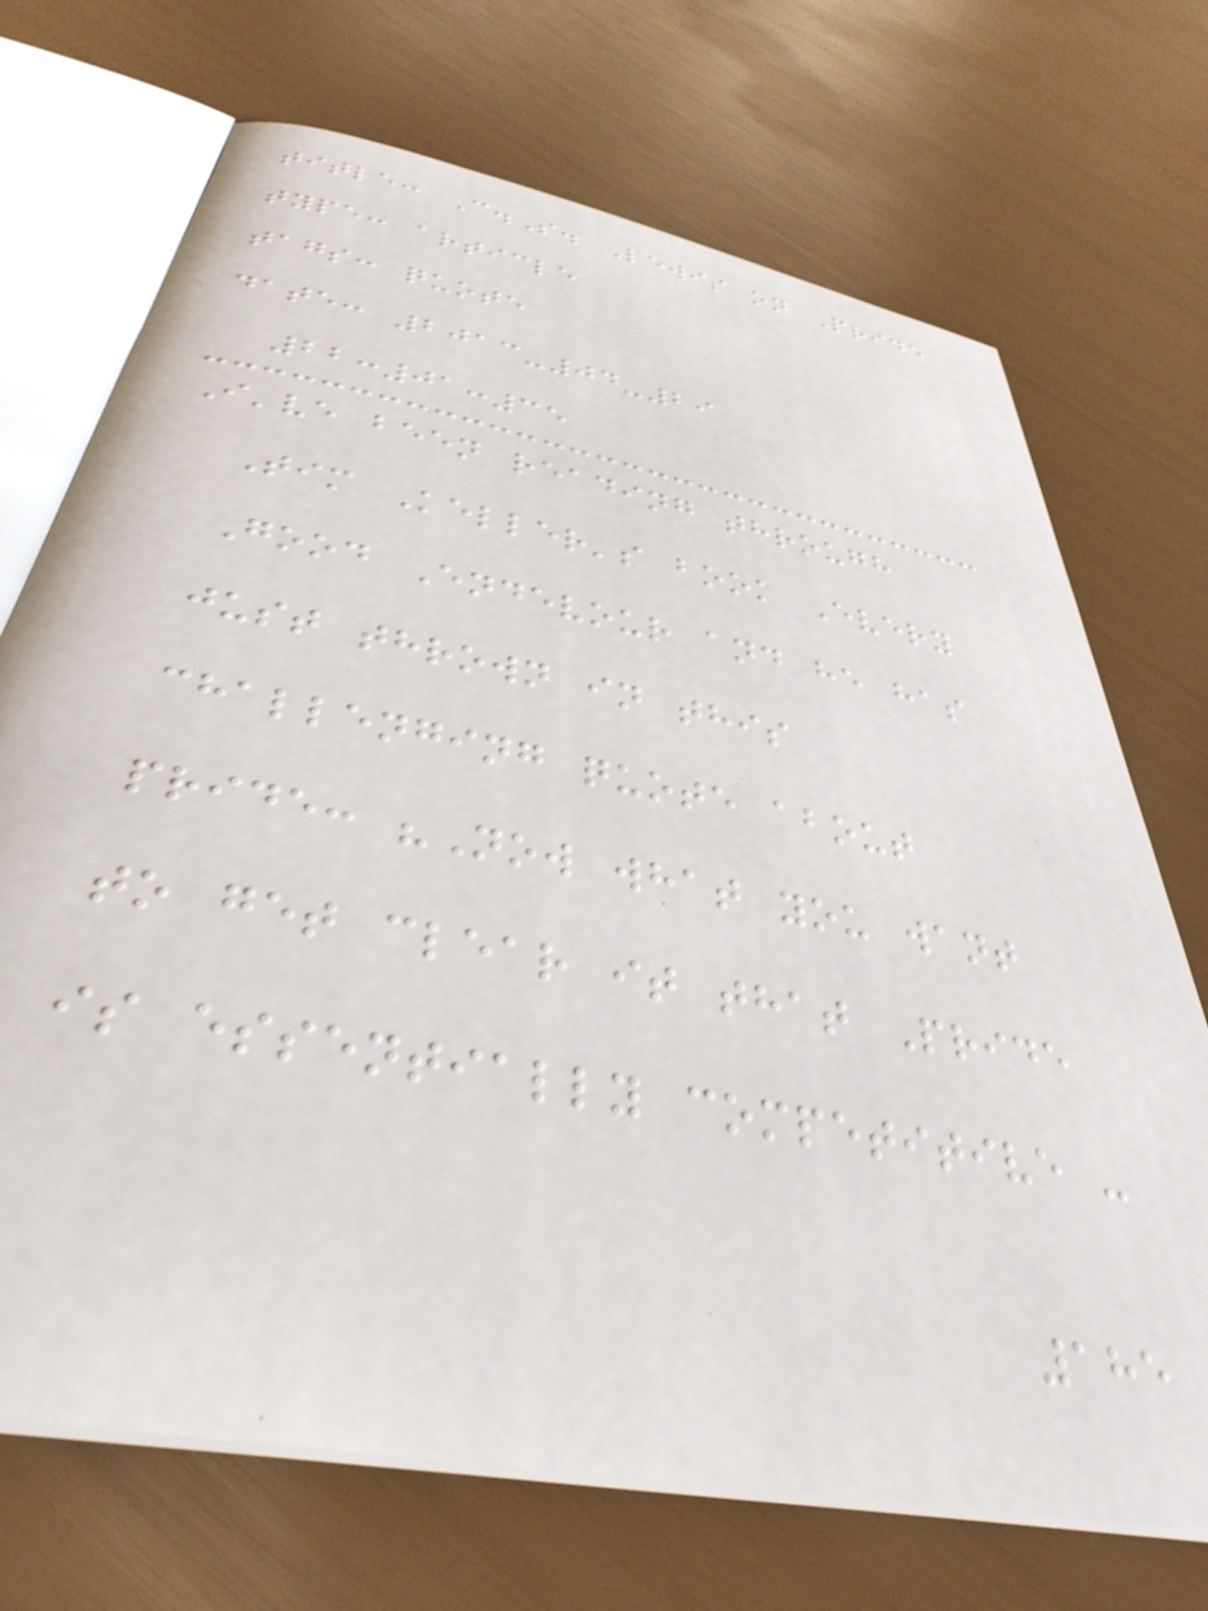title: C.S. Lewis on Pride
type: article
tags: quote
date: 2013-04-29
22:01:35
I've been reading through
Tim Keller's book Every
Good Endevour and he has
just thrown in this
challenging quote about
pride: "Now what you want
to get clear it that Pride
is essentially competitive -
185
